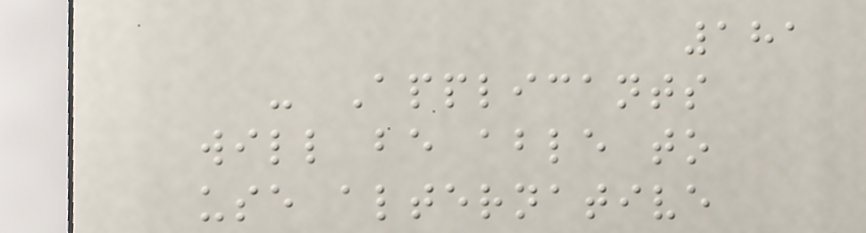181
- Applicants
will be able to
use alternative
